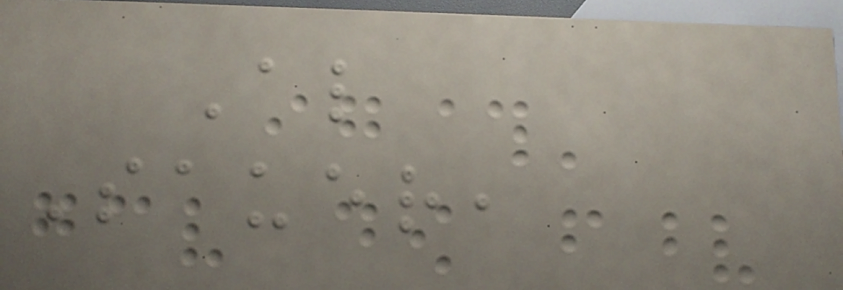Al
Sauer,
